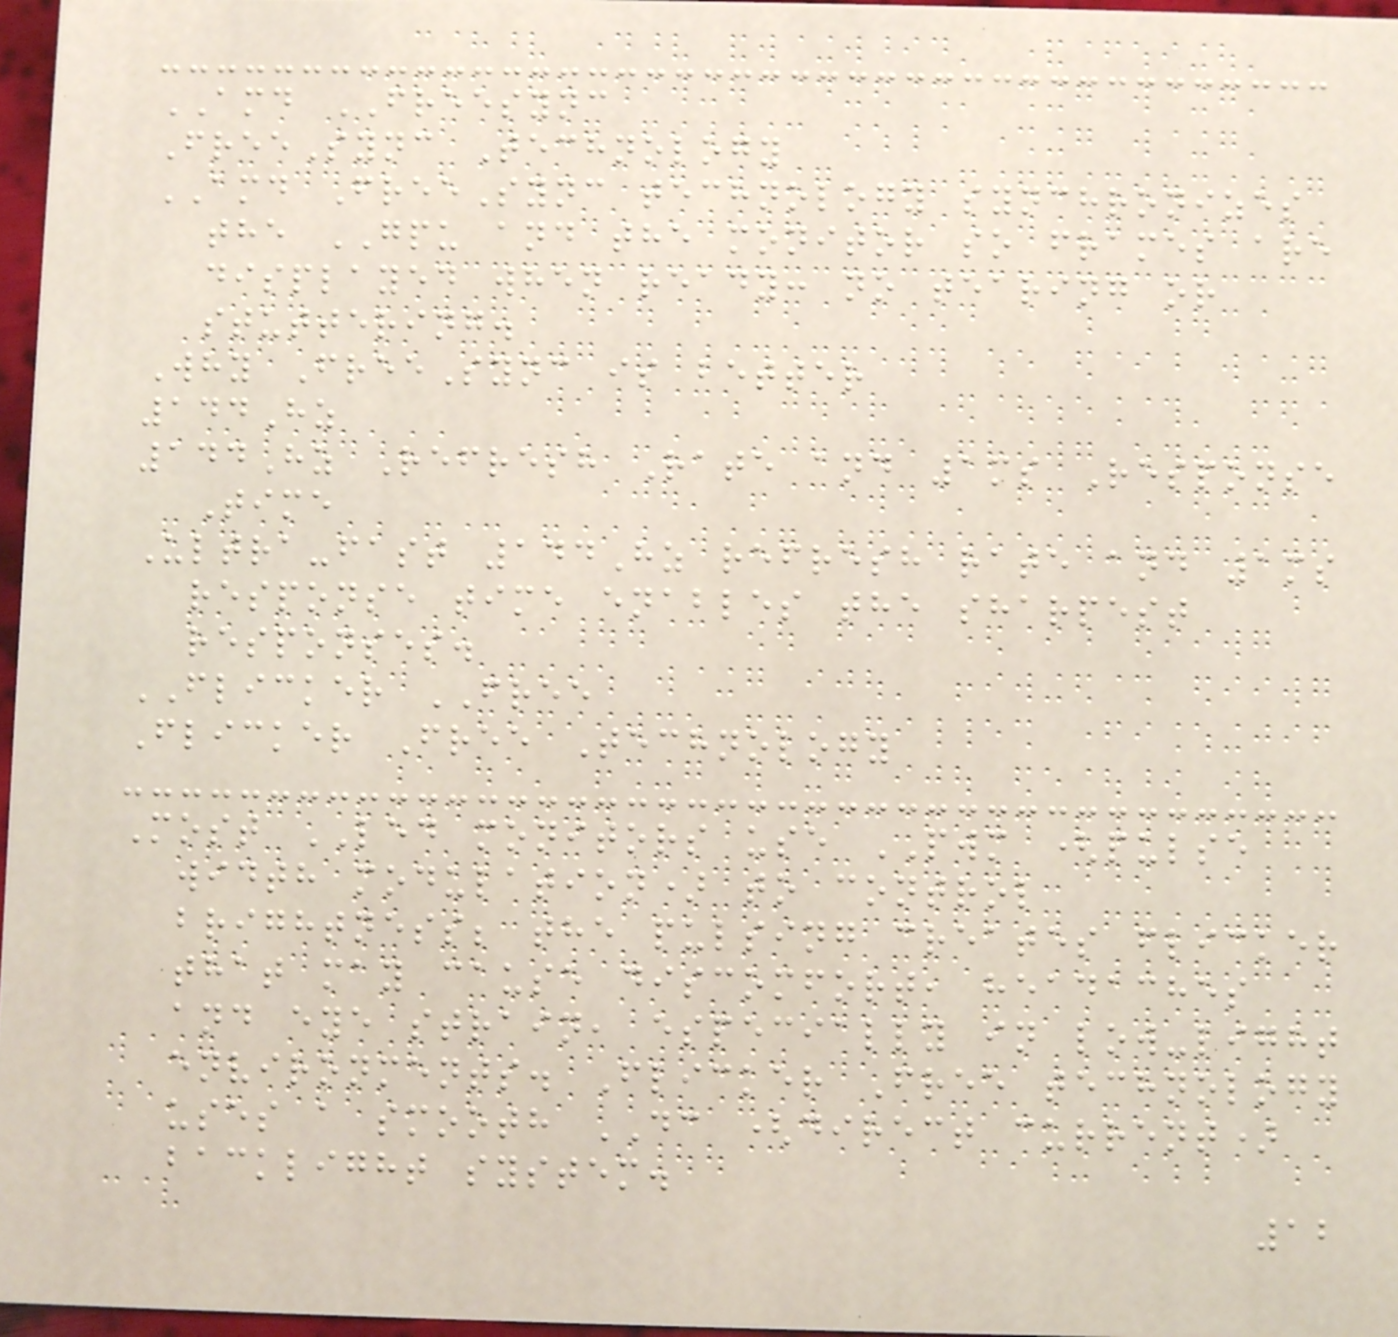AMD FREESYNC
FreeSync Technology
AMD FreeSync technology synchronizes
the GPU and the monitor so frames are
displayed when ready: no tearing or
stuttering.
Why FreeSync is better
144Hz
144Hz Refresh Rate and 1ms Response
Time
Ultra-fast 144Hz refresh rate and 1ms
response time enables the sharpest
responses.
FLICKER FREE
Flicker Free Technology
Most LED monitors use PWM (pulse
width modulation) to control
brightness; the pulsing creates flicker
that may cause discomfort, headaches
and eye strain, especially in low-light
environments. Flicker Free technology
uses a smooth DC (direct current)
backlight system.
12
